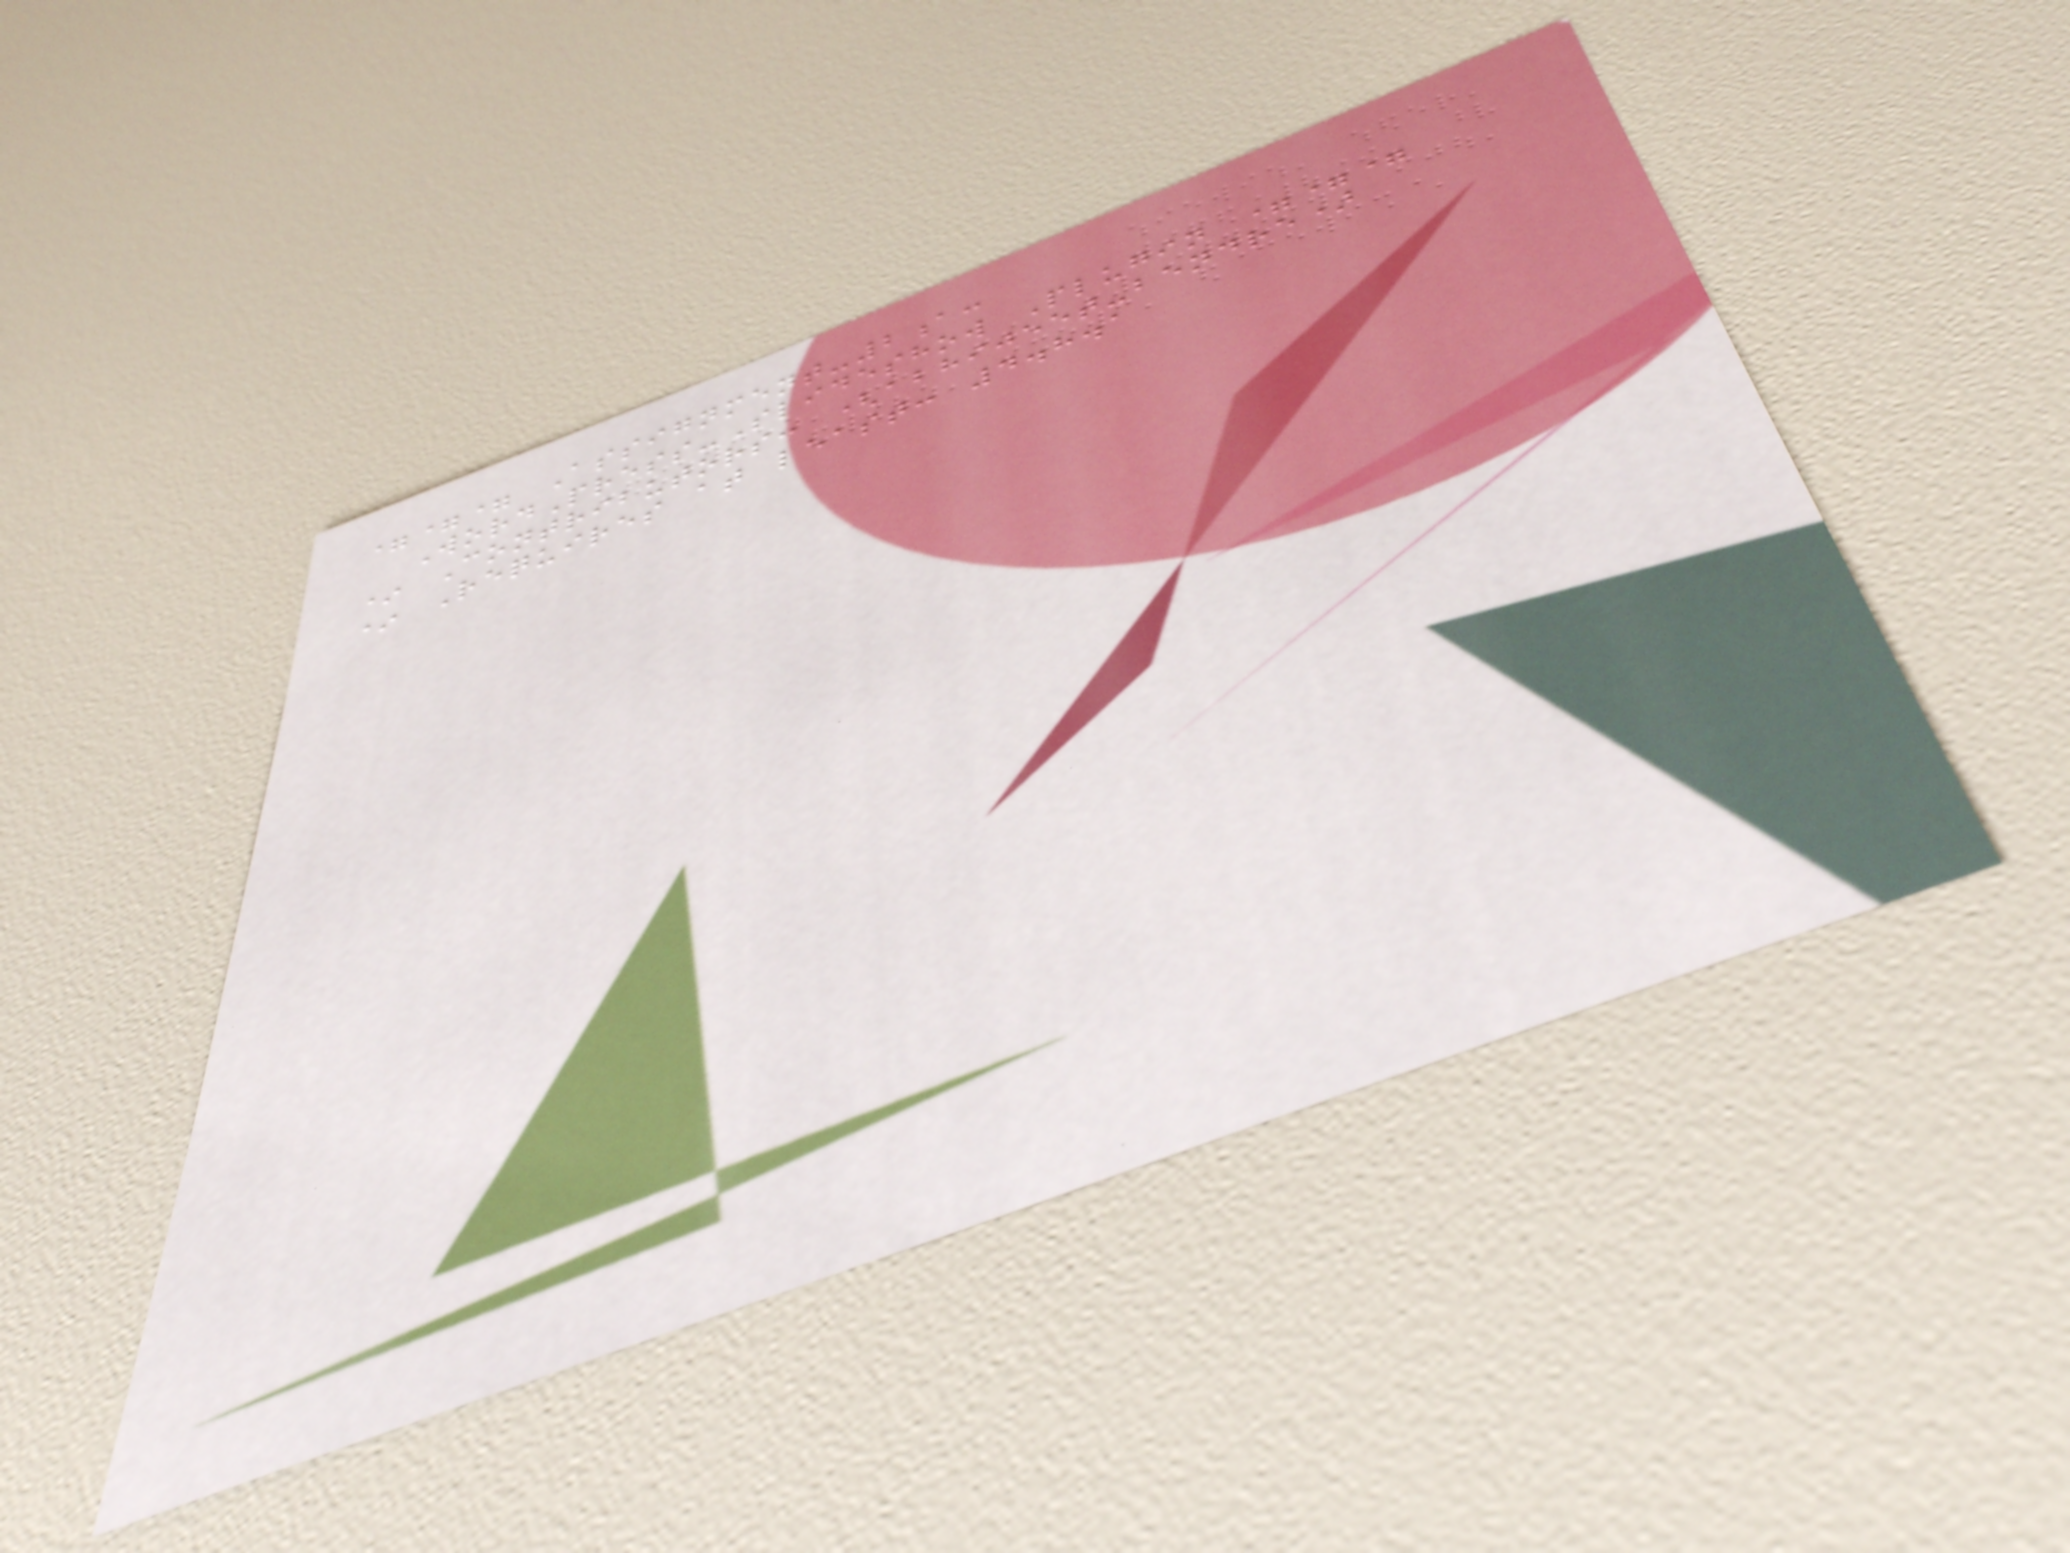=== Assignment-2a:
WordPress-Slideshow Plugin ===
* Contributors: (abhijeet-bendre)
* Requires at least: 4.8.1
